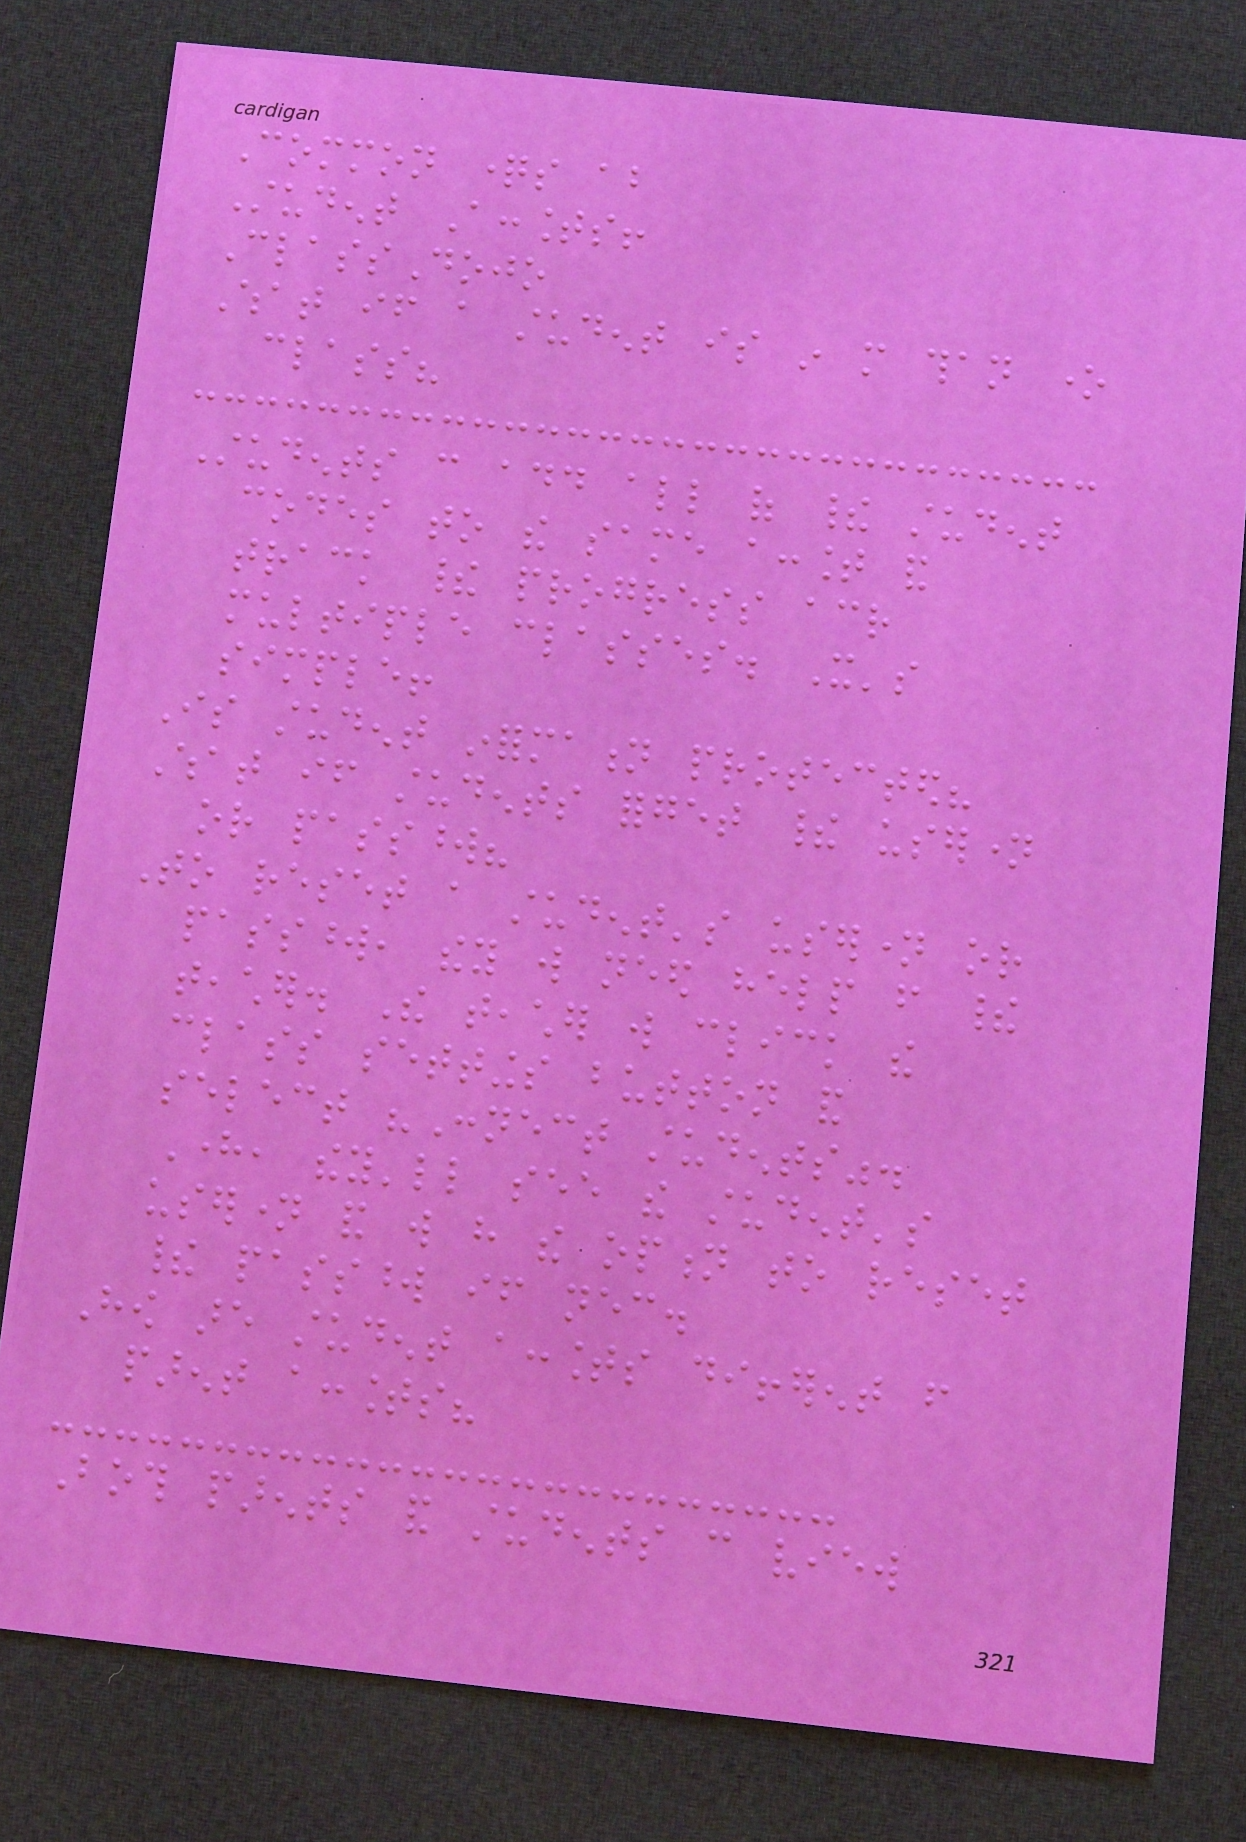Common questions about
Student Accounts!
ClassDojo
What if a student is in more than one
class?
Students can add all of their student
codes to the same account and
track their progress across
multiple classes. It's
simple!
Is student information protected?
What if students forget their username
or password?
To reset a student's username or
password, they will need help from their
teacher. The teacher will click the
class settings button and
select "Connect students".
Here, they'll see the student's
username and will have the option to reset
their password if necessary.
How are student accounts different from
parent accounts?
Both parents and students can view
